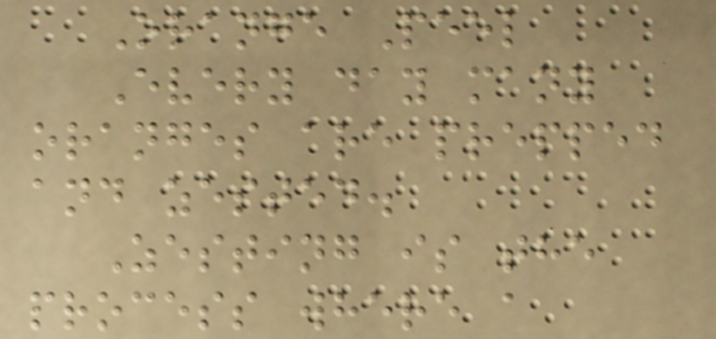Orange Peel
Every day many
oranges are prepped
and zested.
Zesting is the
process where a
